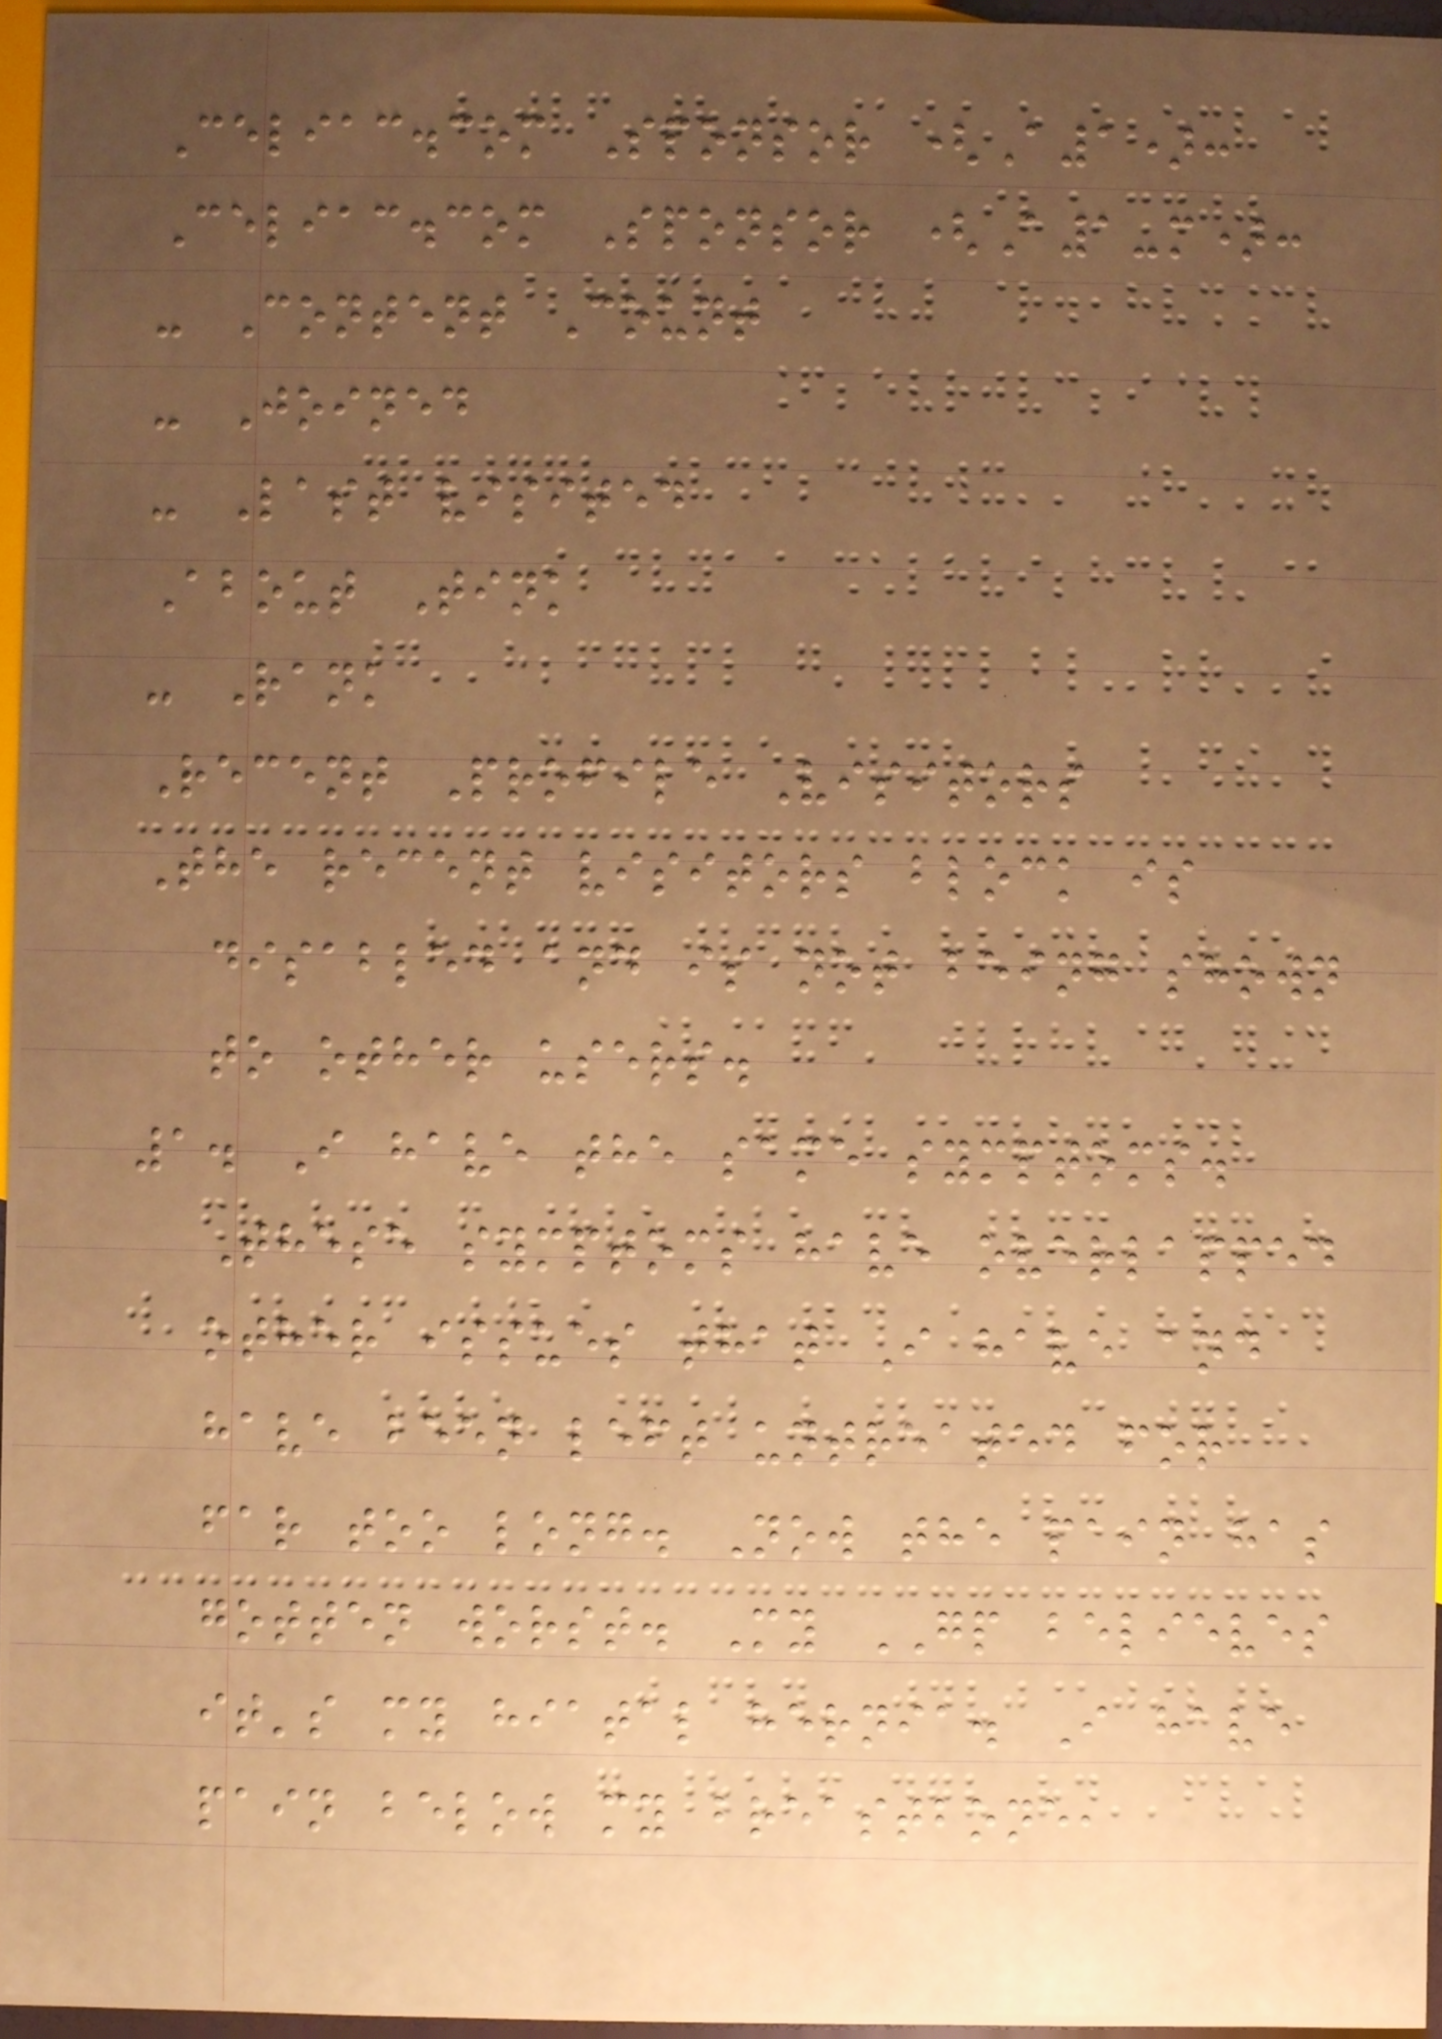Celiac.com Sponsor (A1):
Celiac.com Sponsor (A1-m):
- Content Count
- Joined
- Last visited
About Tink
- Rank
Recent Profile Visitors
The recent visitors block is
disabled and is not being shown
to other users.
1. I have the same symptoms.
These symptoms have overlapped
other issues that I have and
have been left untreated for
far too long. Now the pain has
gotten worst. My GP believes
it's my hiatal hernia. I have
pain below my breastbone,
